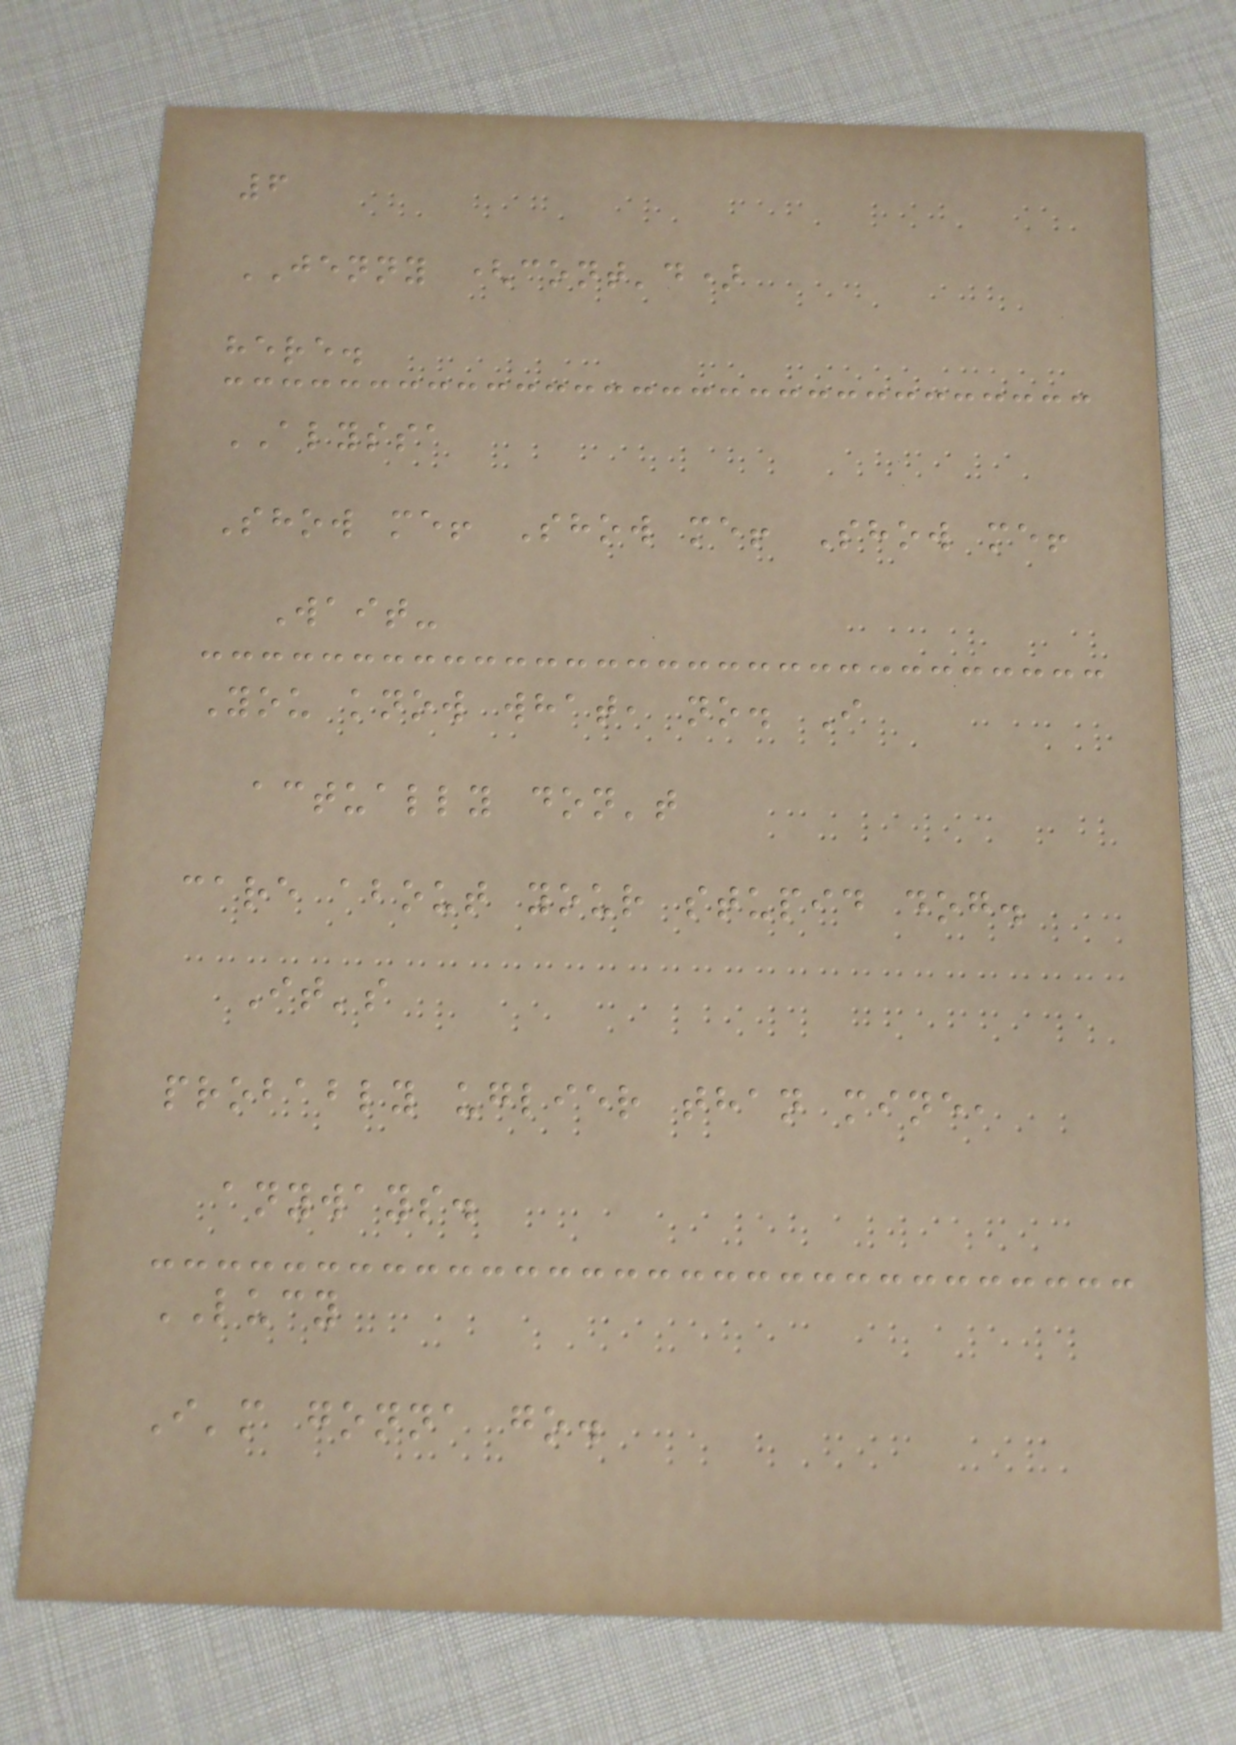6
JENNY (cont'd)
here.
ALYSSA
Show me! Show me! Show me!
Wait-
You know what, no. I
actually don't
care about your stupid dog.
It's
probably uglier than mine,
anyways.
LUCY
I'm gonna go.
